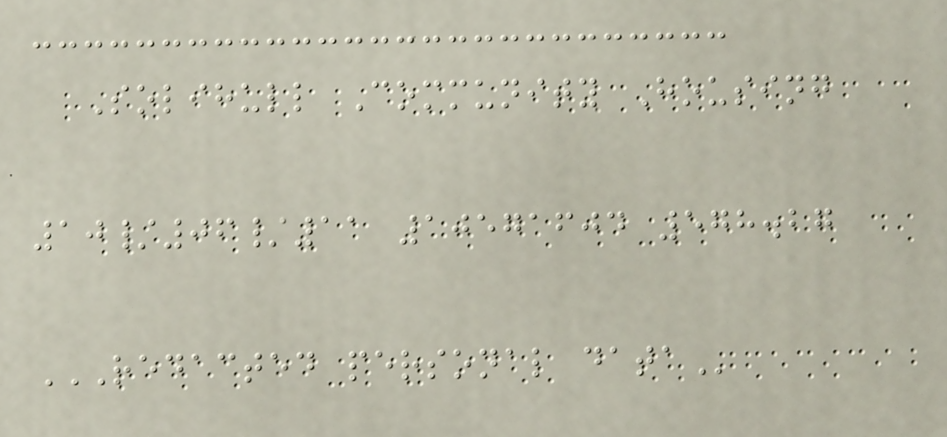Solihull Community Housing
10/06/11 10571604 578.27
REDACTED PERSONAL DATA
